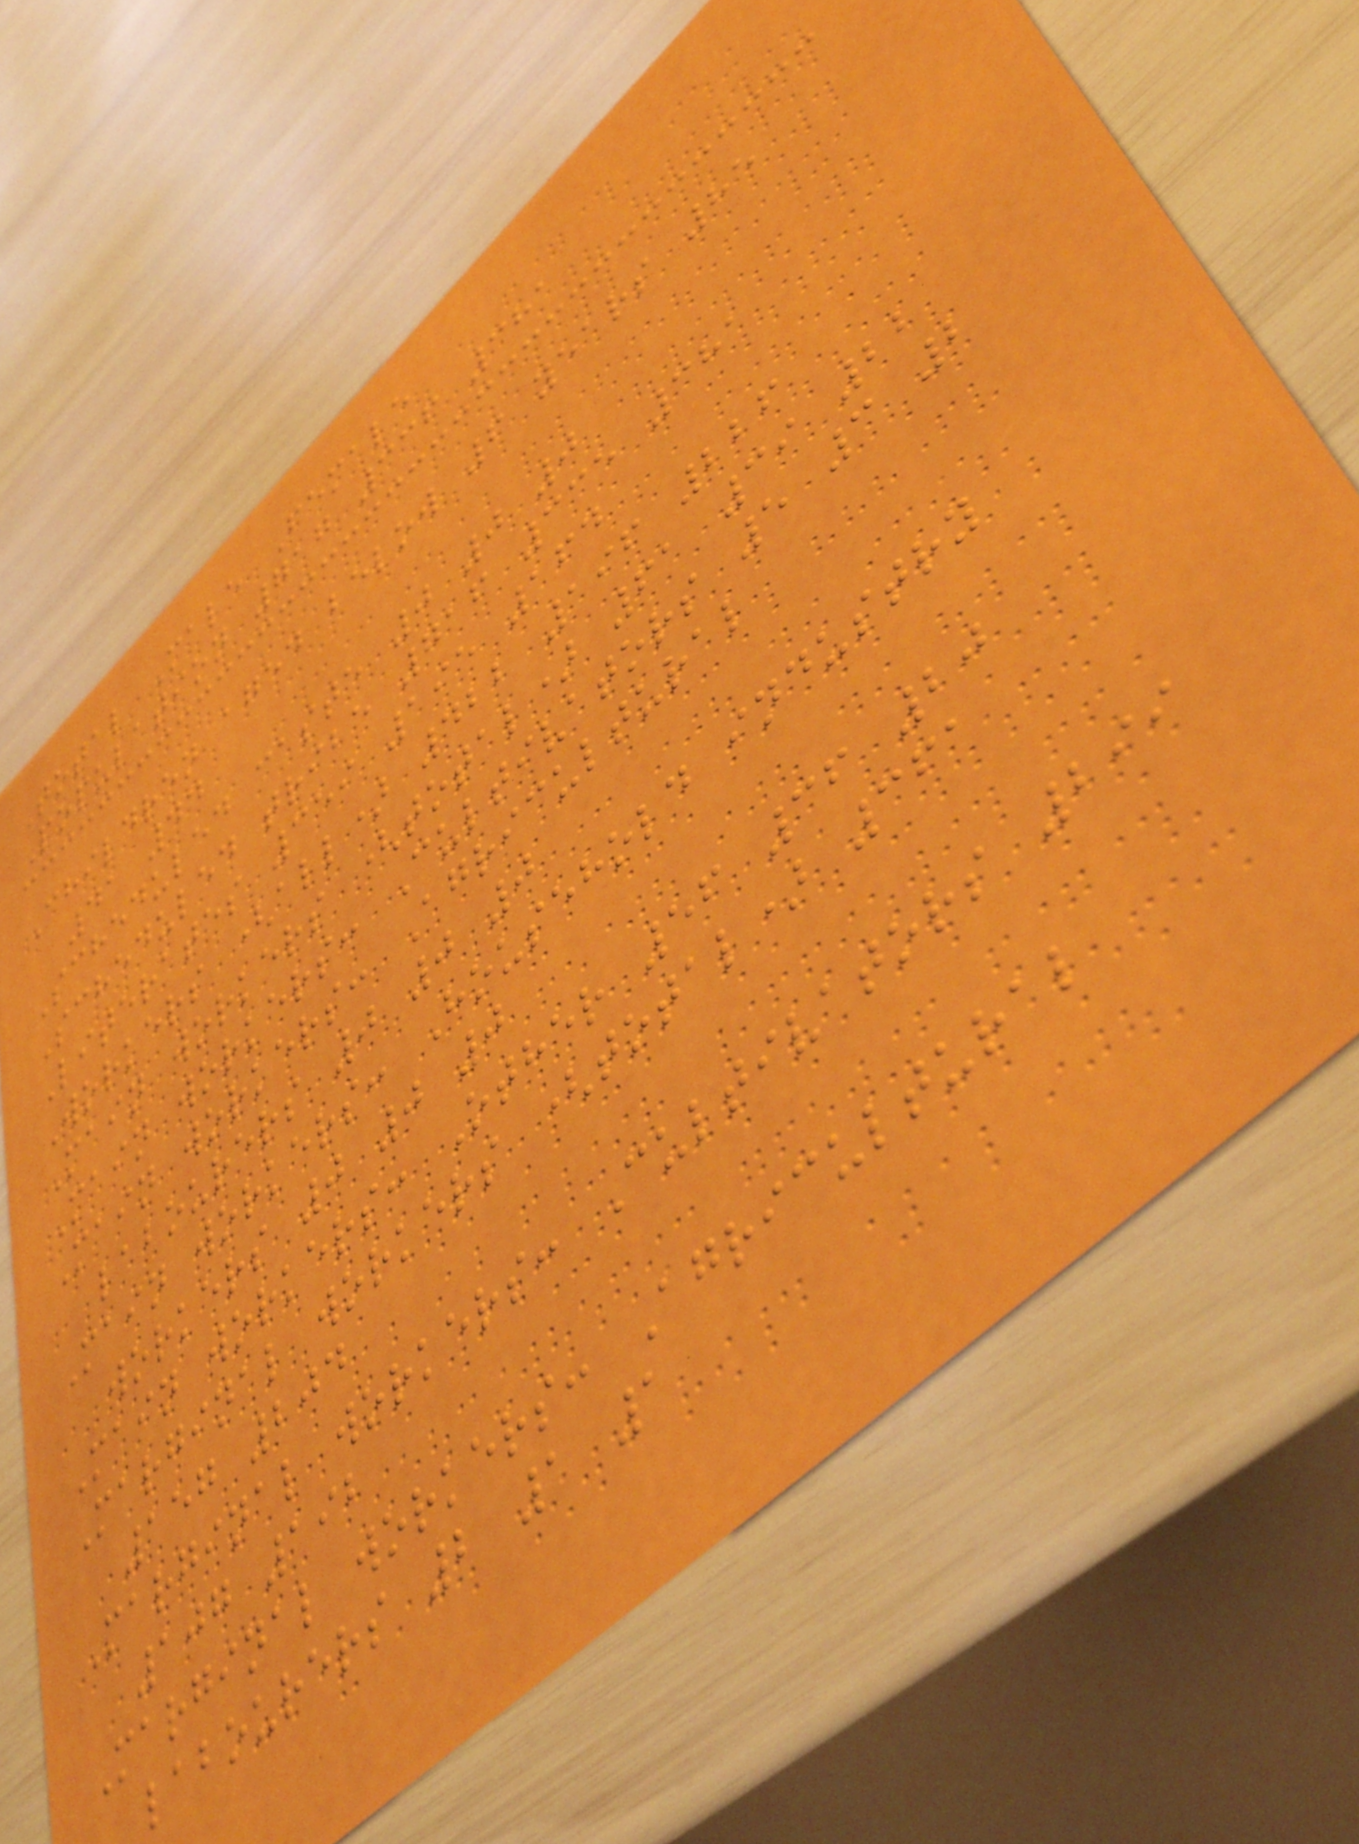Total Male Female
Population 717 336 381
Children aged below 6 years 85
41 44
Scheduled caste 0 0 0
Scheduled tribe 716 335 381
Literates 359 195 164
Workers (all) 422 196 226
Main workers (total) 61 39 22
Main workers: Cultivators 5 3 2
Main workers: Agricultural
labourers 0 0 0
Main workers: Household industry
workers 0 0 0
Main workers: Other 56 36 20
Marginal workers (total) 361
157 204
Marginal workers: Cultivators 299
107 192
Marginal workers: Agricultural
labourers 2 1 1
